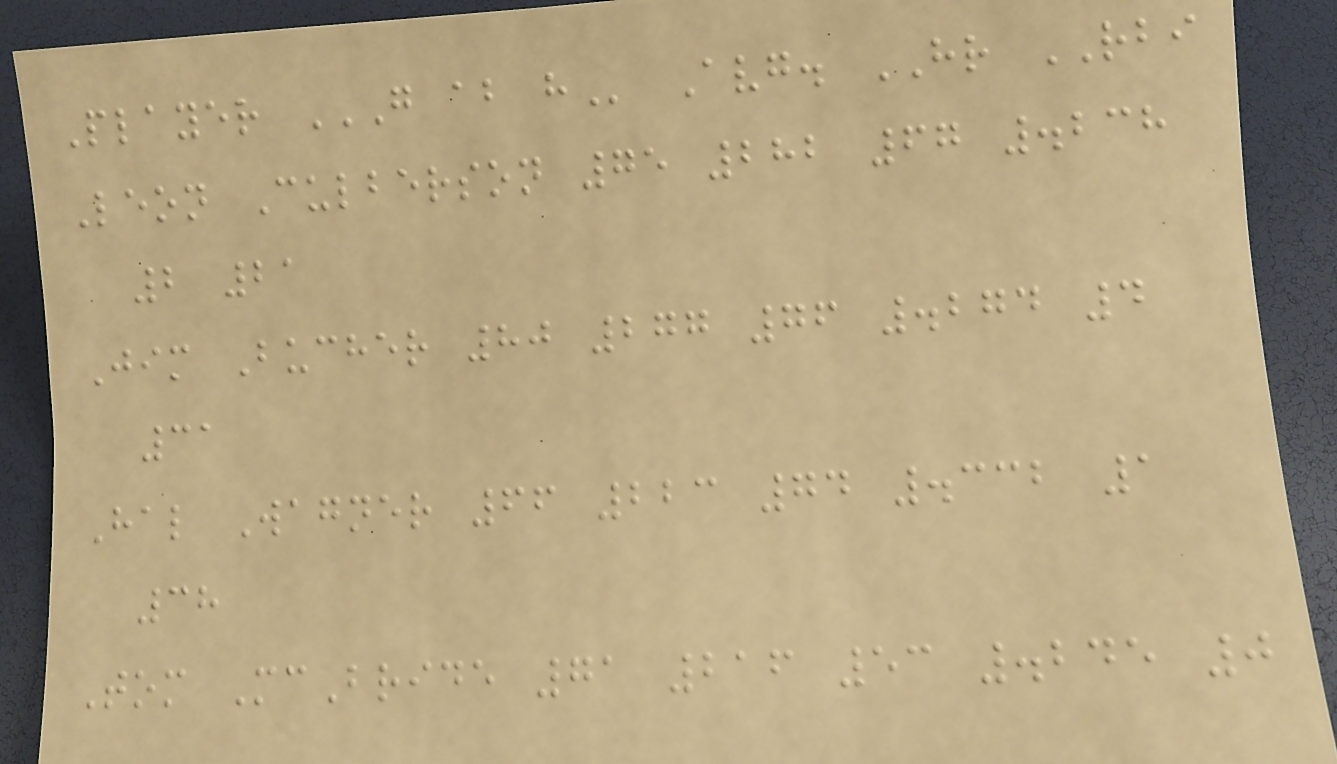Player G AB H Avg. HR RBI
Leon Culberson 75 282 67 .238
2 21
Jim Bucher 80 277 76 .274 4
31
Hal Wagner 66 223 74 .332 1
38
Tom McBride 71 216 53 .245 0
